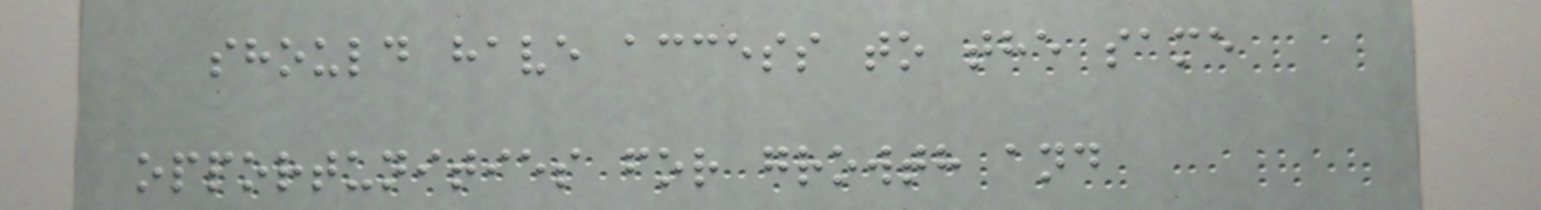should have access to the same
opportunities for growth and
